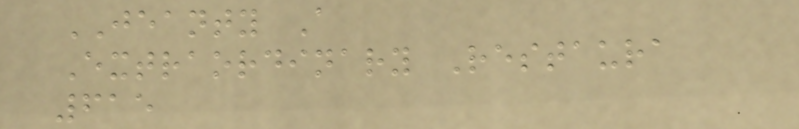JEANTY A
Extraordinary Restaura
615
